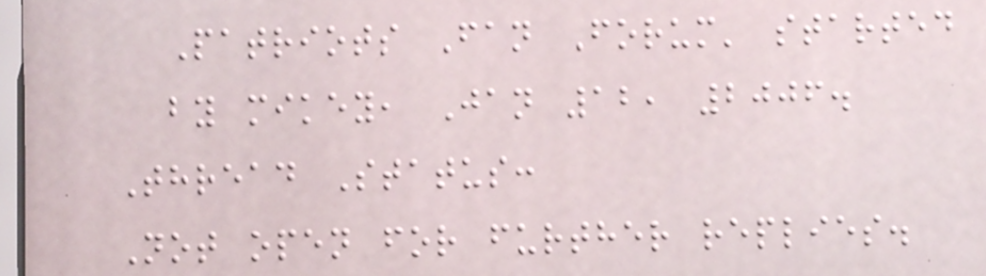Patriots Fan Forum' started
by mikey, Jan 12, 2006.
Thread Status:
Not open for further replies.
